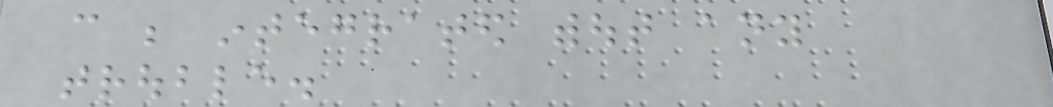can be integrated without any
trouble.
